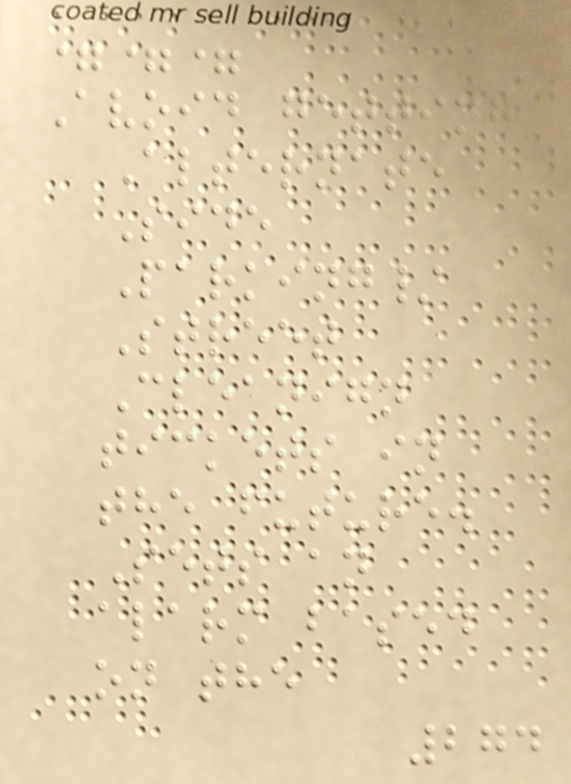===
Avoid getting
Alternate
Side
Parking/
Street
Cleanign
tickets in
the future.
Sets an
alarm based
on the
274
